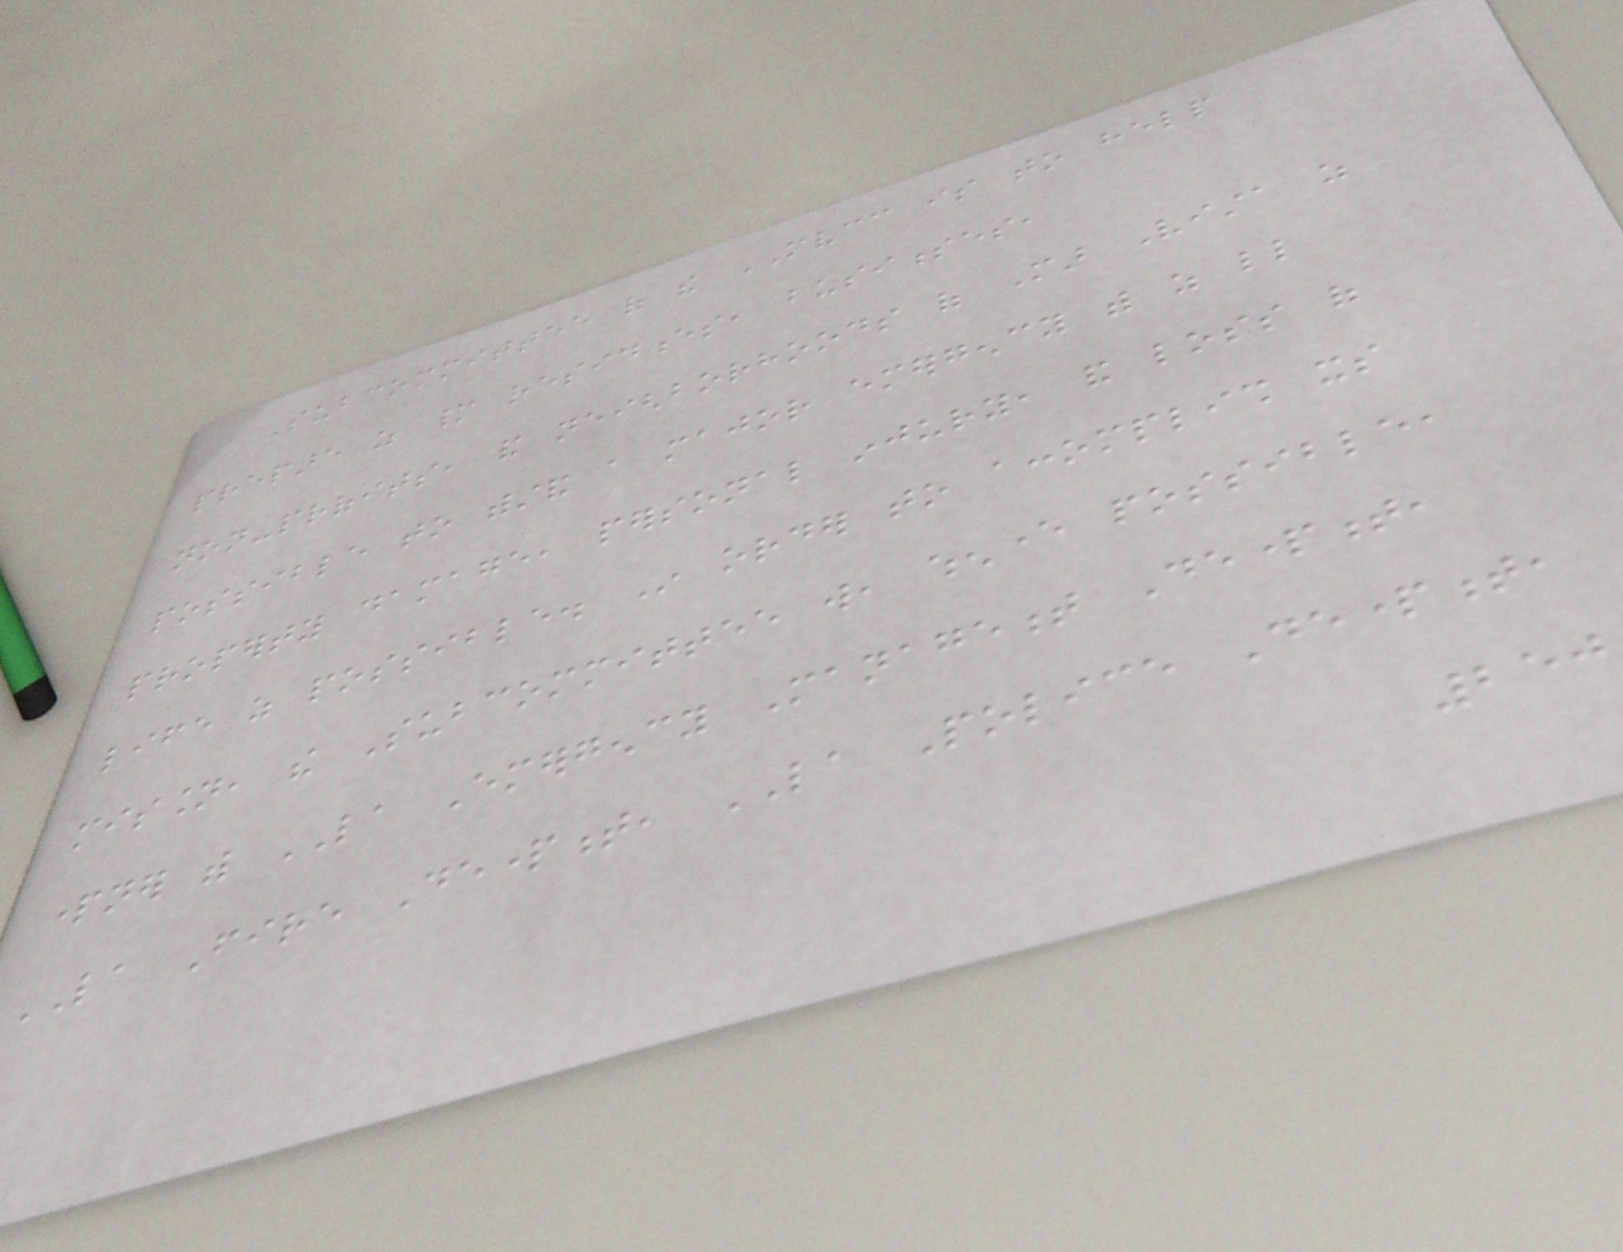Subcommittee of the MVCC is to help
prepare as many residences, businesses,
non-profits, and neighborhoods of Mar Vista as
possible to withstand a major emergency with as little
property damage, personal injury, and loss of
life as possible. In order to accomplish its
mission, the Subcommittee will, whenever possible,
partner with LA Emergency Management Department,
LA Fire Department, LA Police Department,
250
